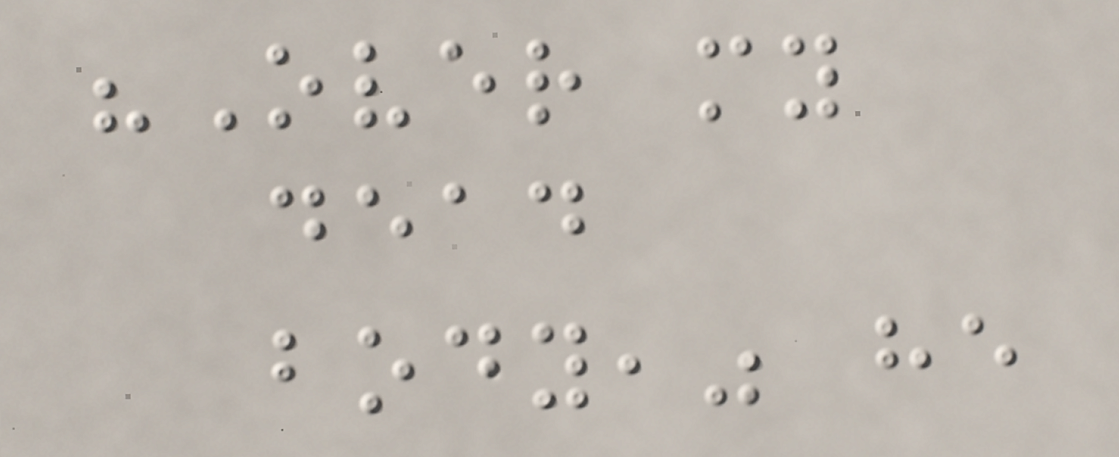"Over my
dead
body," he
